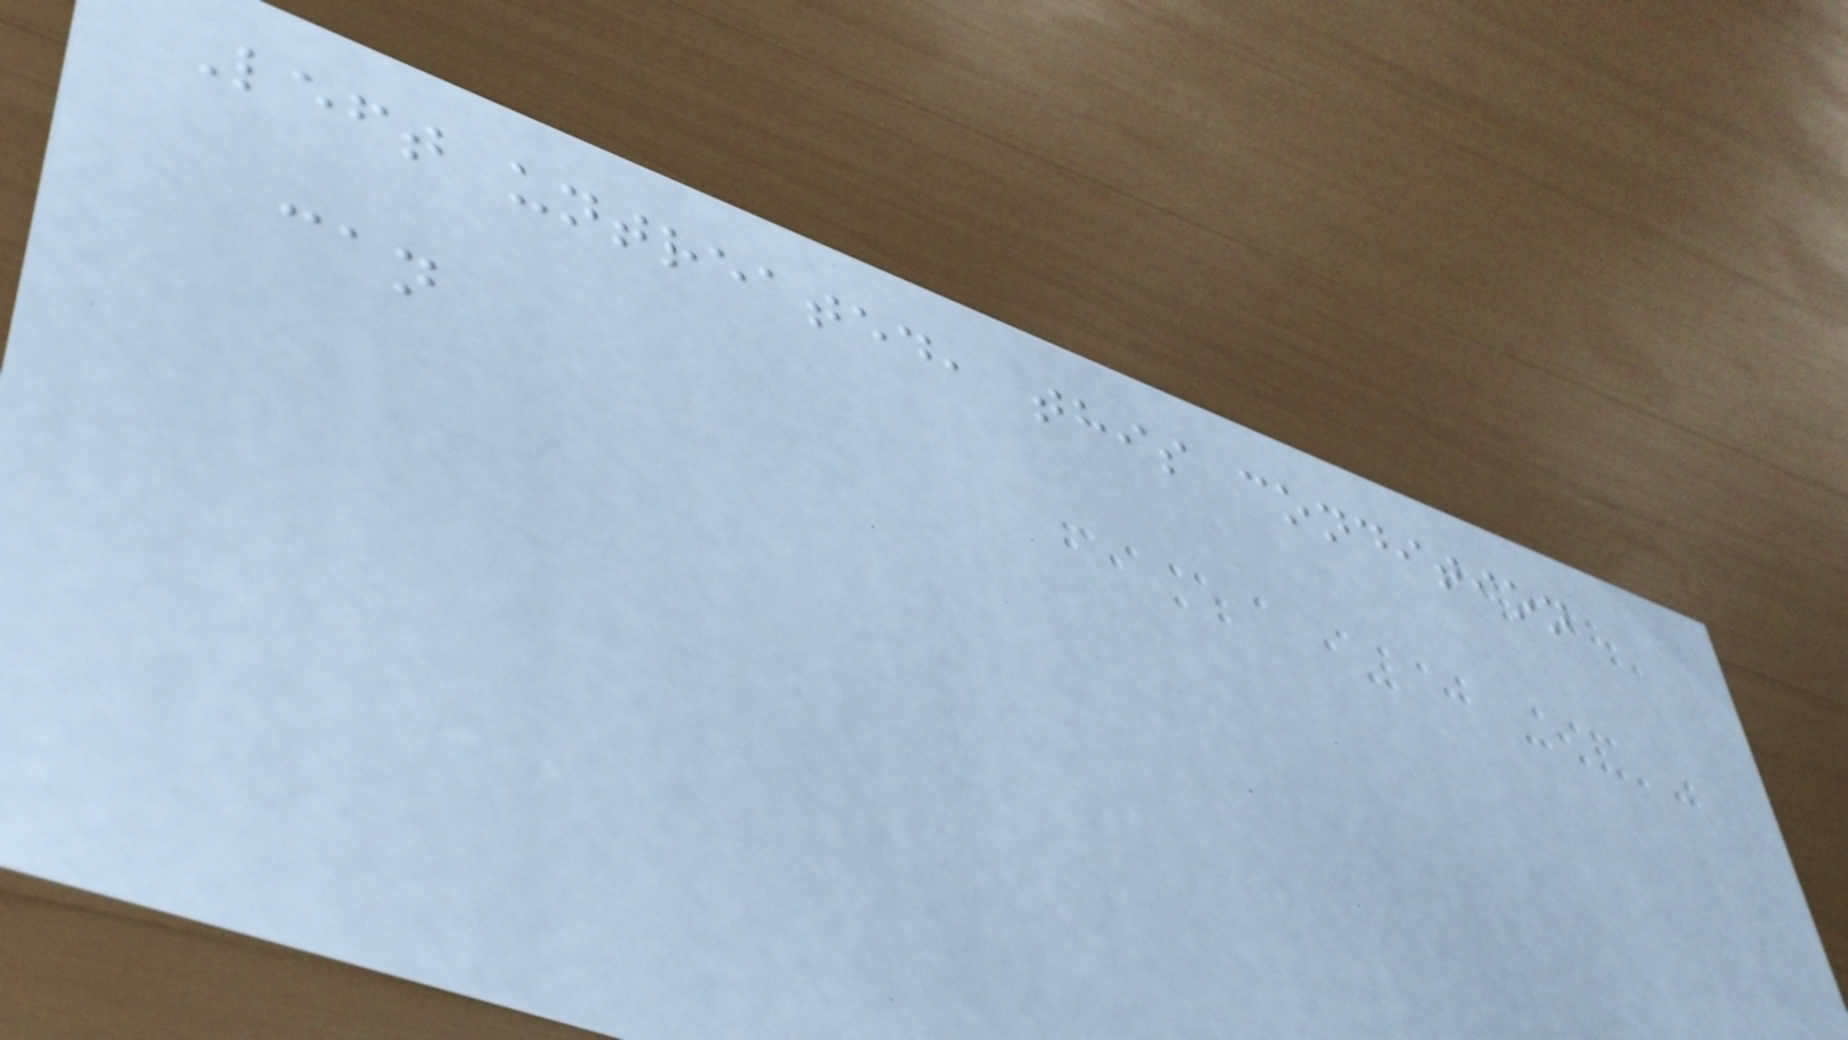Left untreated, this condition
can
